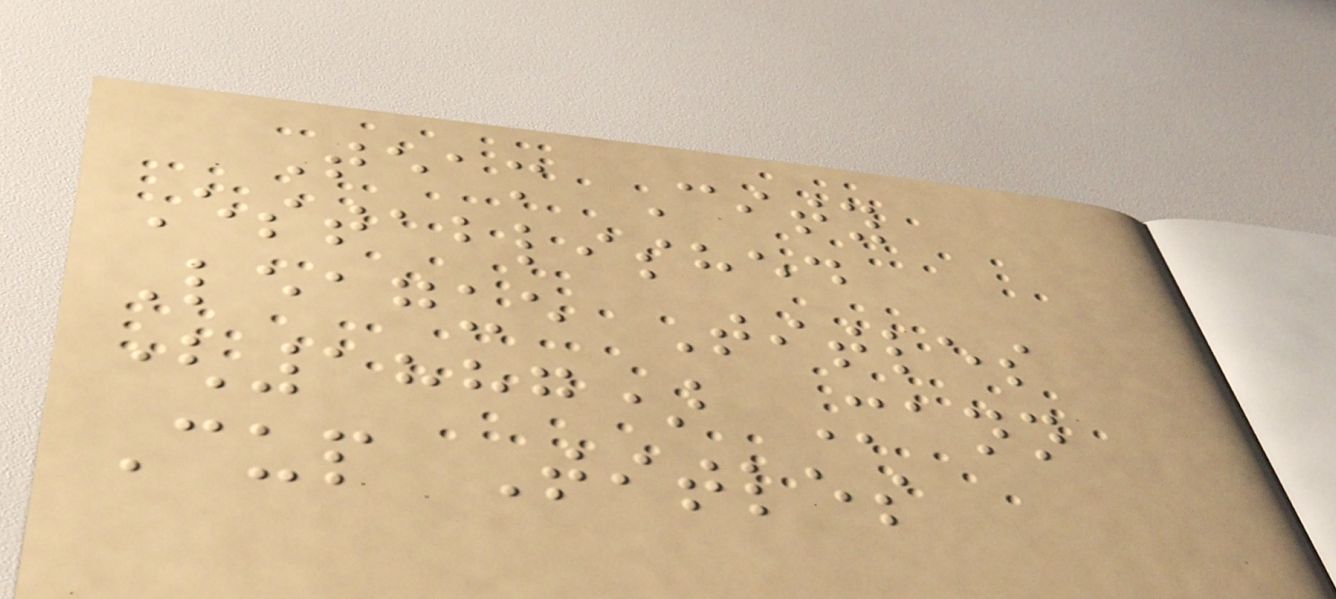Team City
Established
League Titles
(1887) Mann
Cup Titles
